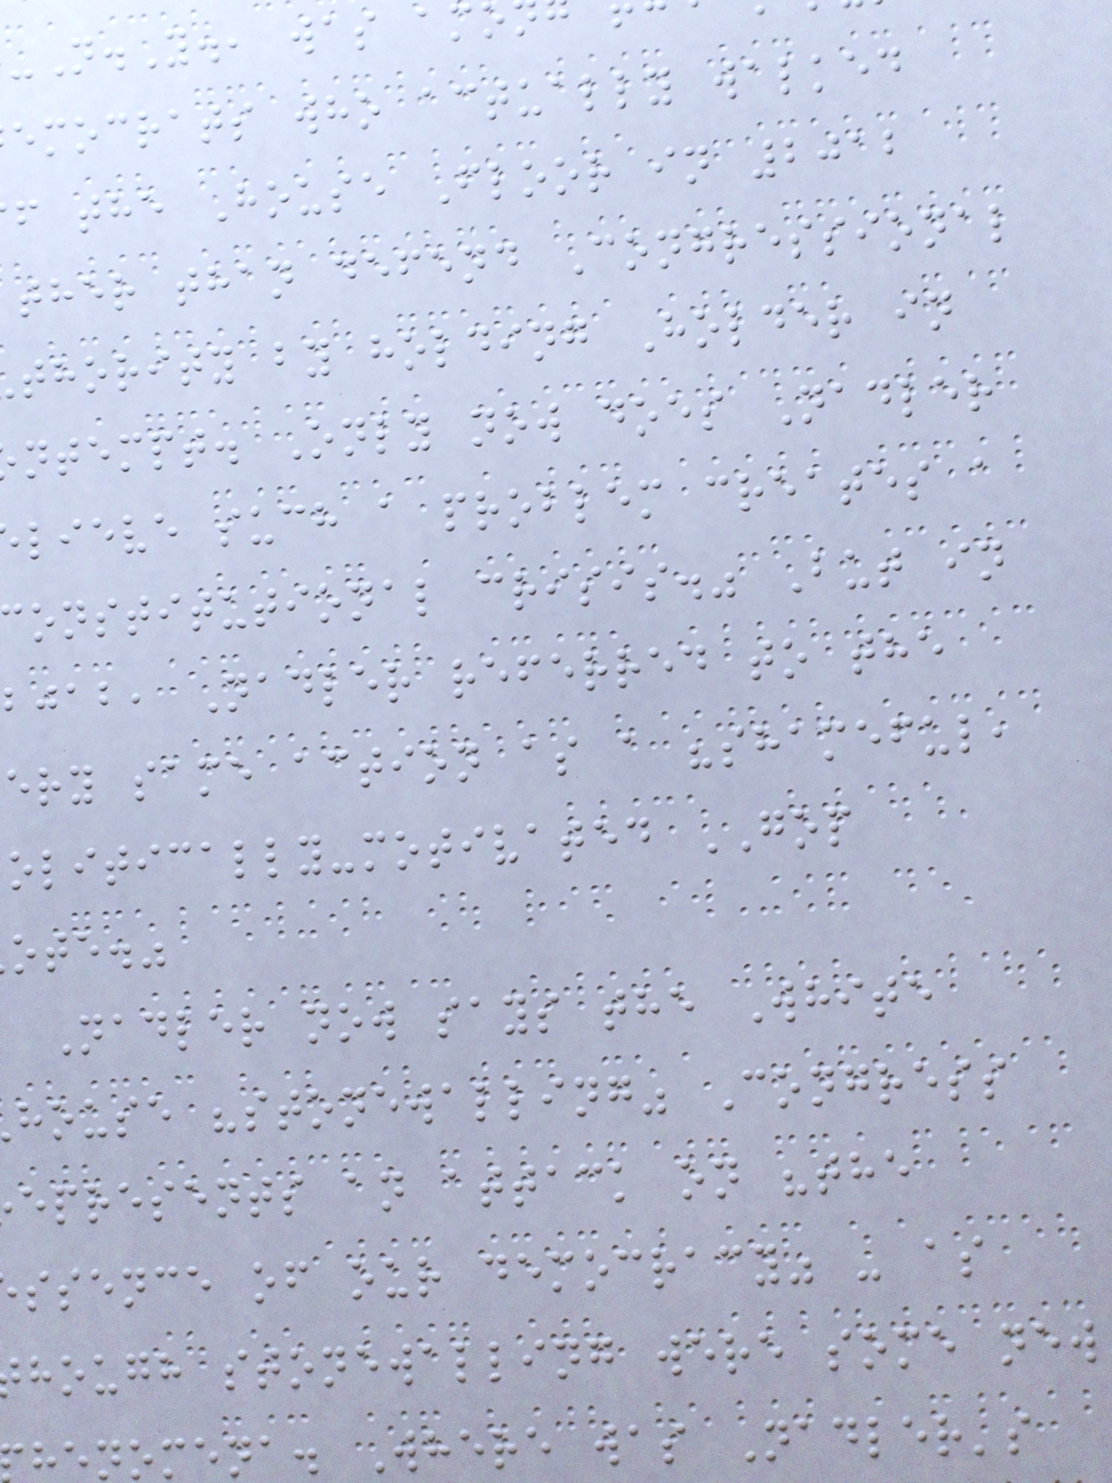-N.Y., was am
emocrats who actually walked
f the House Floor in 2012
ther than defend Congressional
thority by holding Holder in
ntempt. Only now does Nadler
lieve such a problem creates a
onstitutional crisis." But in
bjab, Nadler referred to the
ery same action as a "shameful,
olitically-motivated GOP
ote."
Nadler now says the White
house "stonewalling" Congress
epresents an attack on "the
ssence of our democracy" - as
hough stonewalling were some new
henomena. Where was Nadler's
